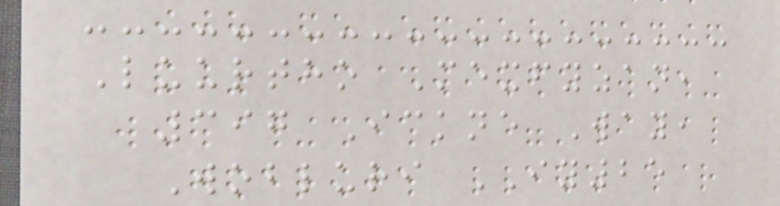Luurtho Mexfyzan,
397 Ickne Way,
Wobluri IY25
